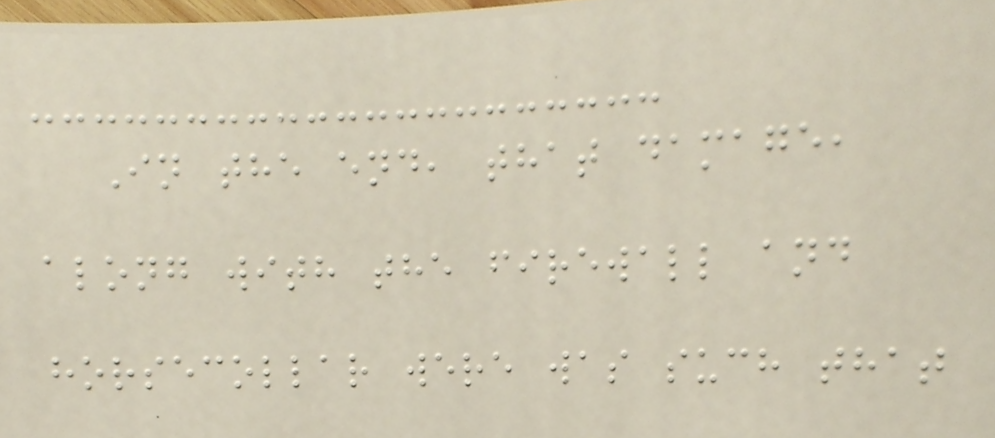In the end, that damage,
along with the firewall and
horsecollar were was such that
